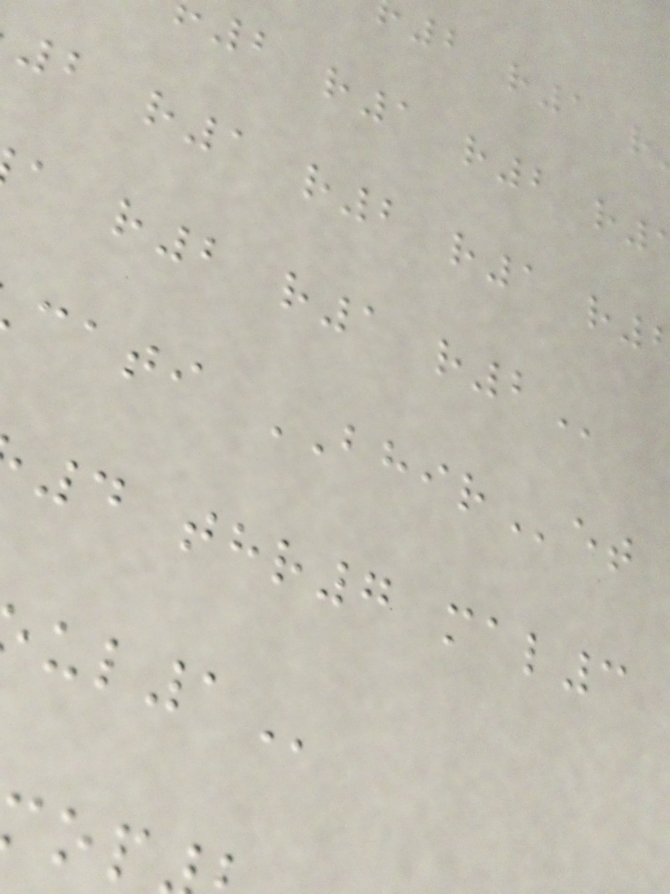2 r1 r2
2 r1 r2 r1
a r2 r1
cati BHIRet
4 thr7 mal3
